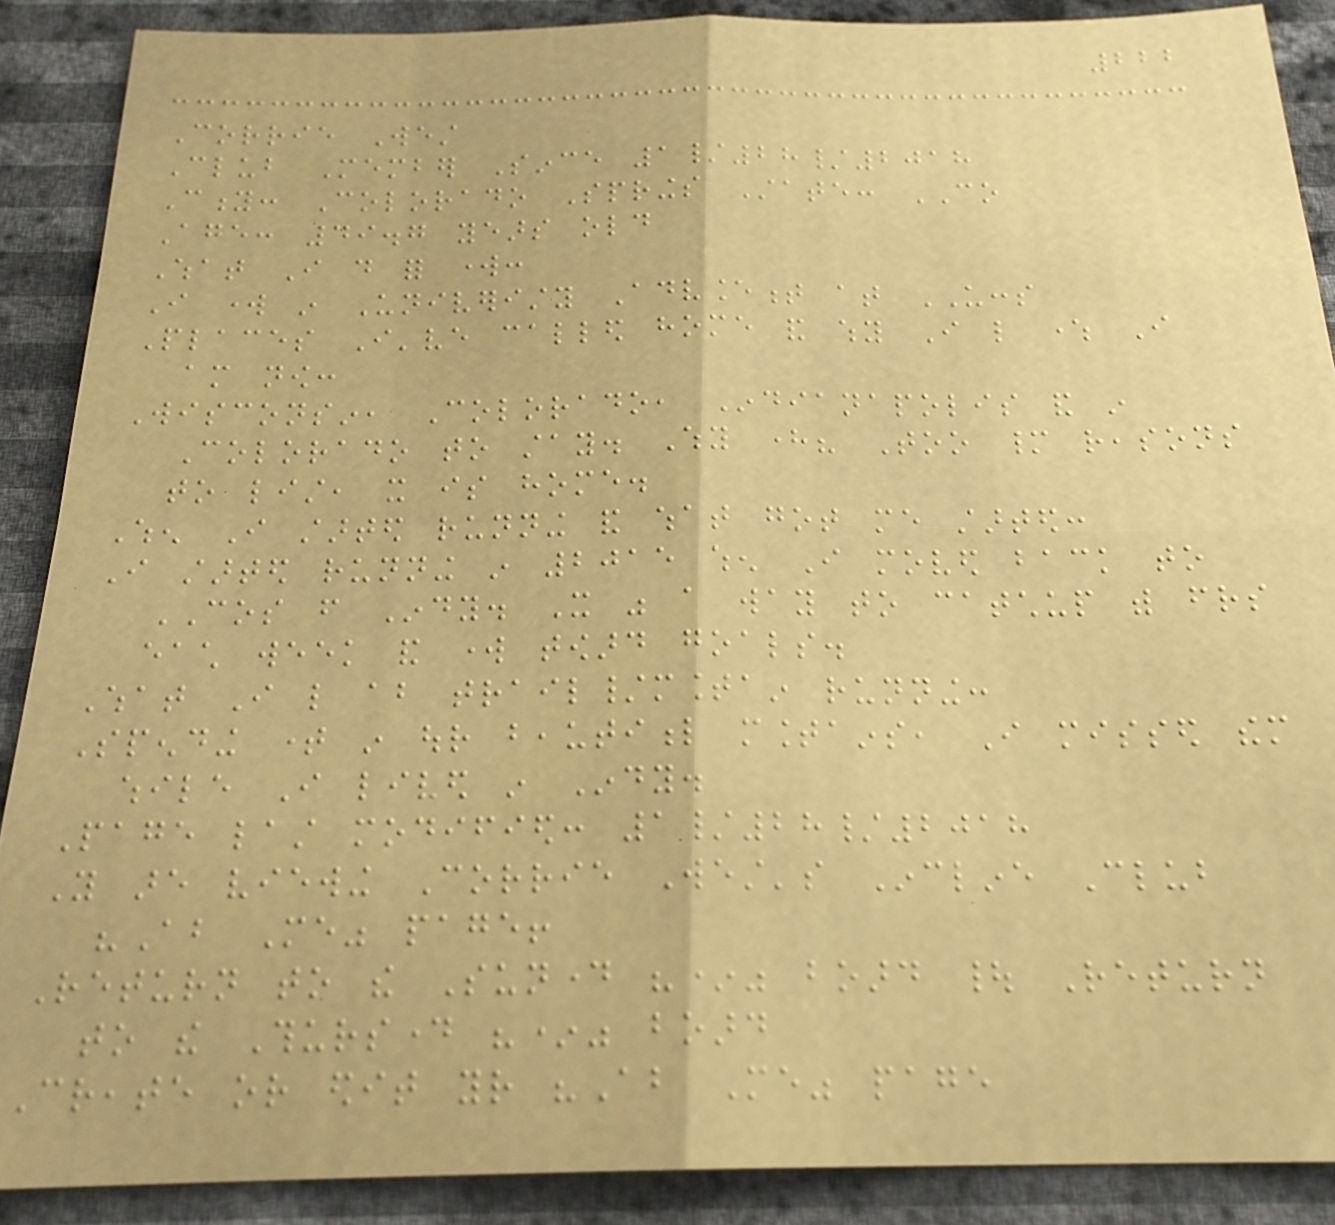222
Corrie West
Club Member Since 1/28/2018
City: Colorado Springs State: CO
Age: 49.7 years old
What I do for work:
I work in Univeristy Advancement at UCCS
Places I've called home and why I like where I
am now:
Wisconsin, Colorado, Indianapolis and in
Colorado to stay. Why here? Too many reasons
to list, it is home.
When I started running and what got me started:
I started running in 2015 when I moved back to
COS from Indy. It was a way to catchup with friends
each week and work toward goals.
What I like about trail/mountain running:
Spending time in our beautiful mountains, I missed them
while I lived in Indy.
Page last modified: 1/28/2018
You are viewing Corrie West's Incline Club
"About Me" page!
Return to the Sunday "*" board | Return
to the Thursday "*" board
Create or edit your "About Me" page
